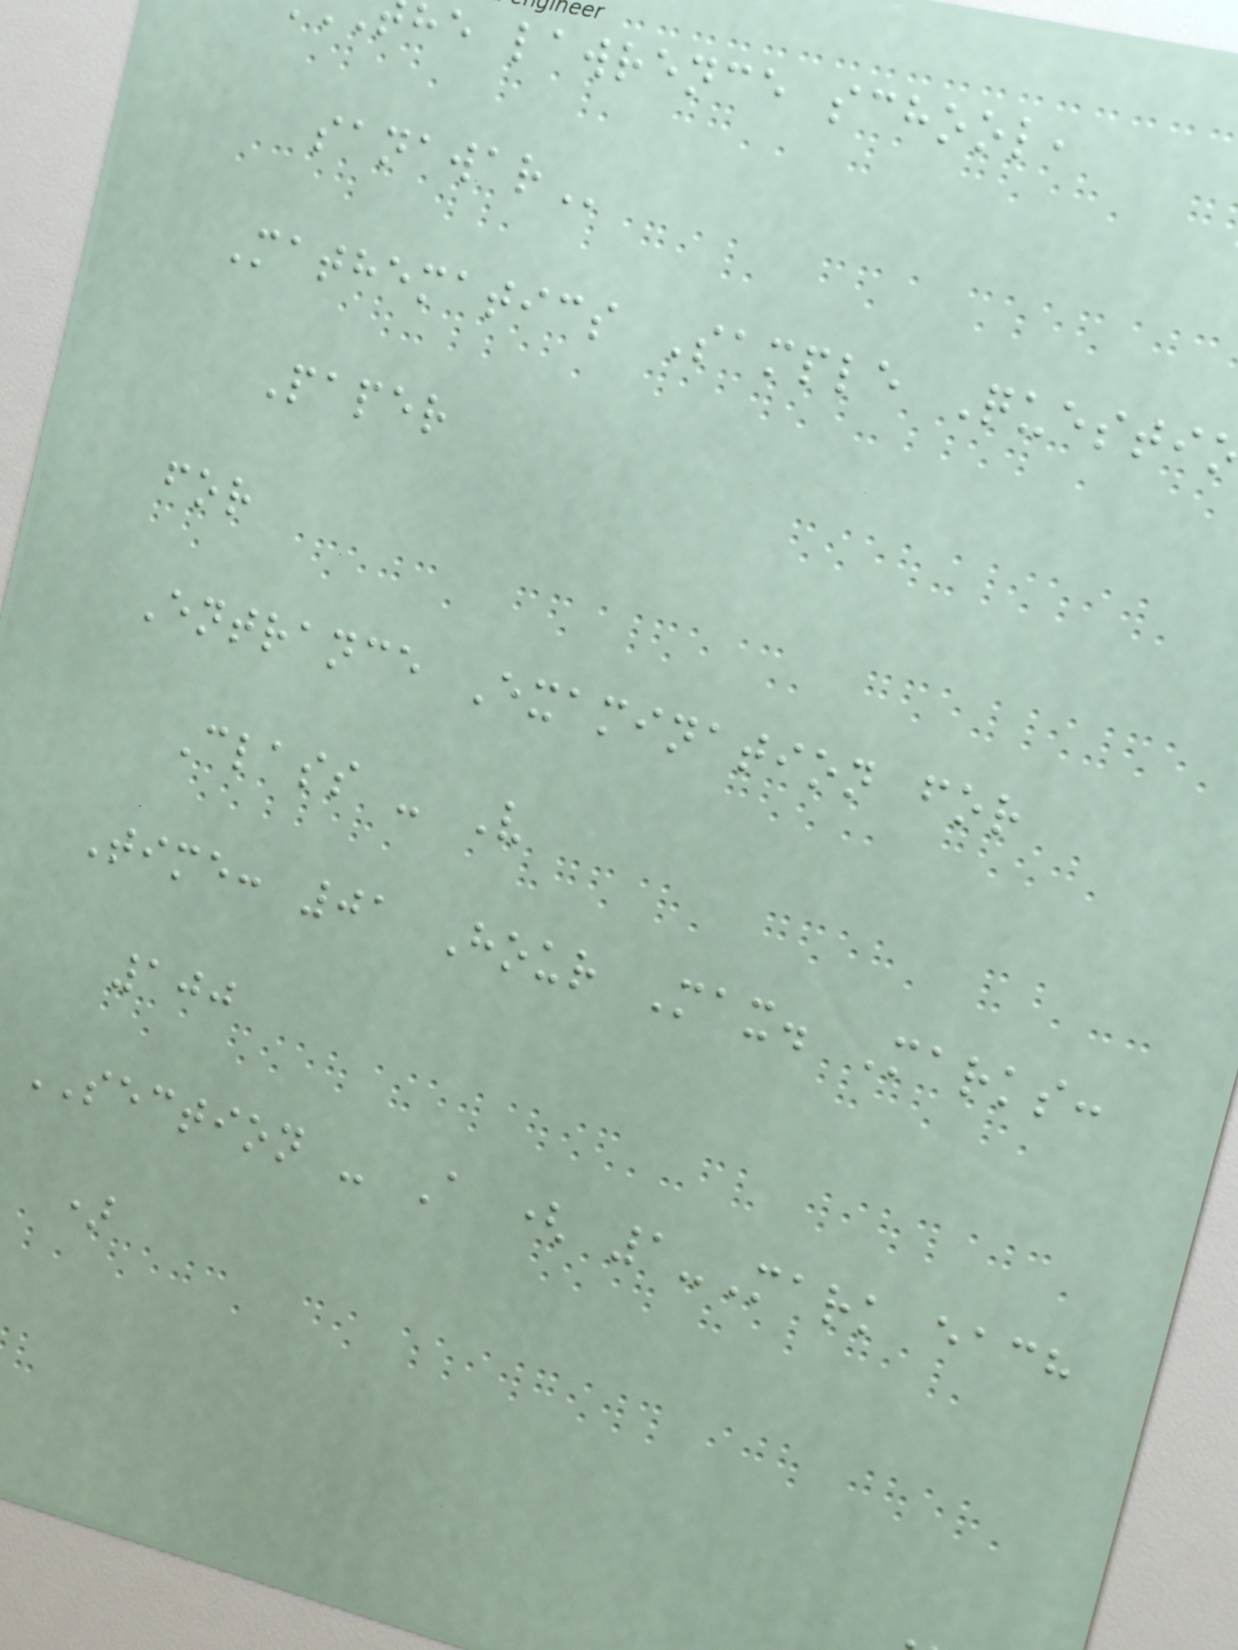he lawrence school,
Mathematics Sample Questi
Paper
for
Entrance Examination for
Class - V
Time: 01 Hour Max. Marks:
100
SECTION - A ( 1-Mark each
)
